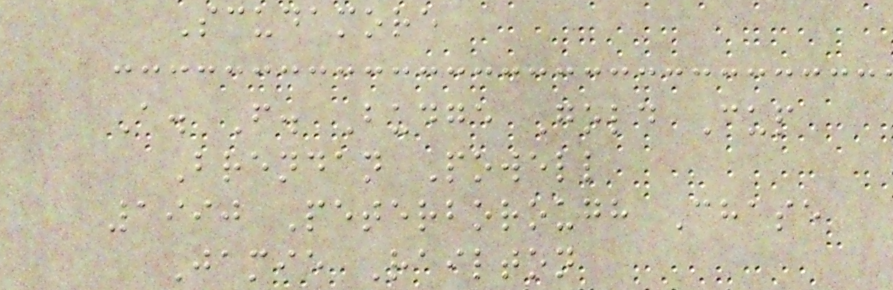Scudamore
A. F. Budge Gold Cup
Brendan Powell
1990 Peterborough Chase
Jamie Railton
